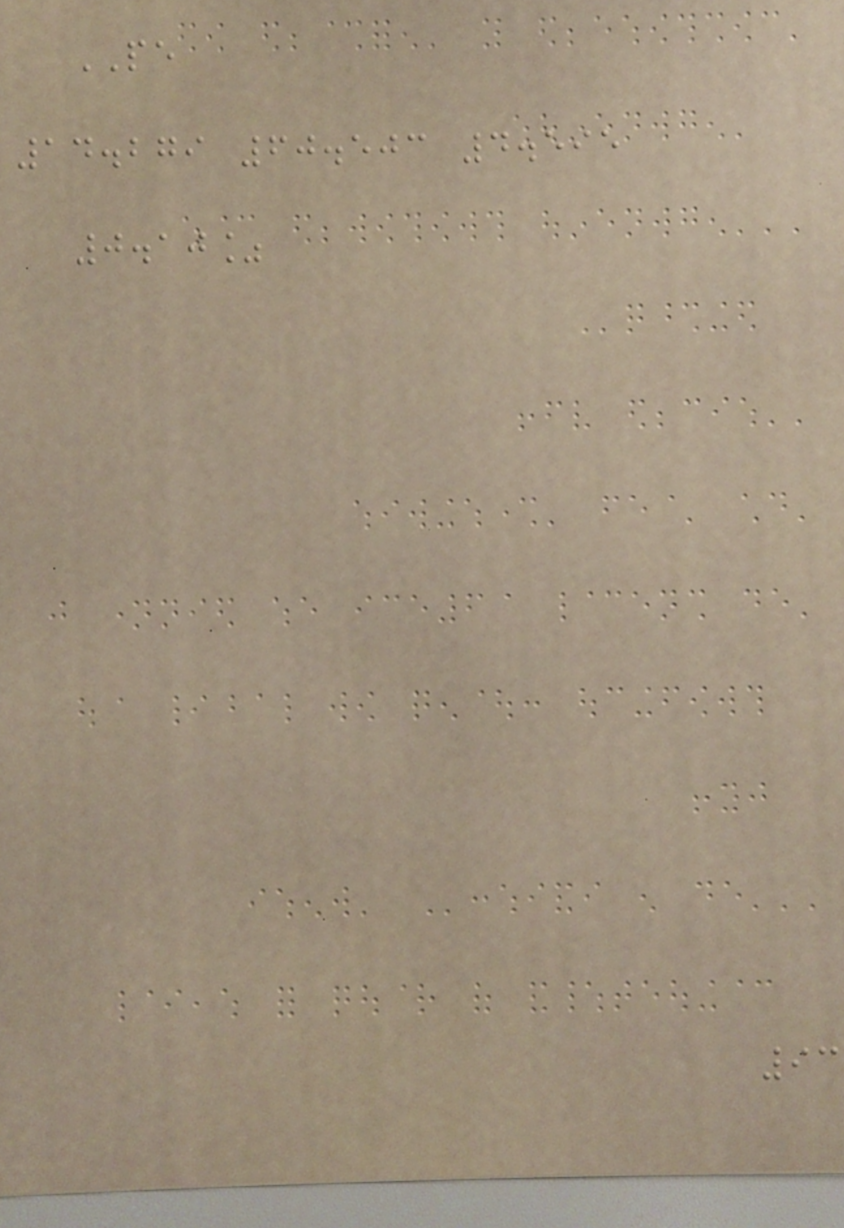PE
14.279 60.503 4.595
0.10%
93
